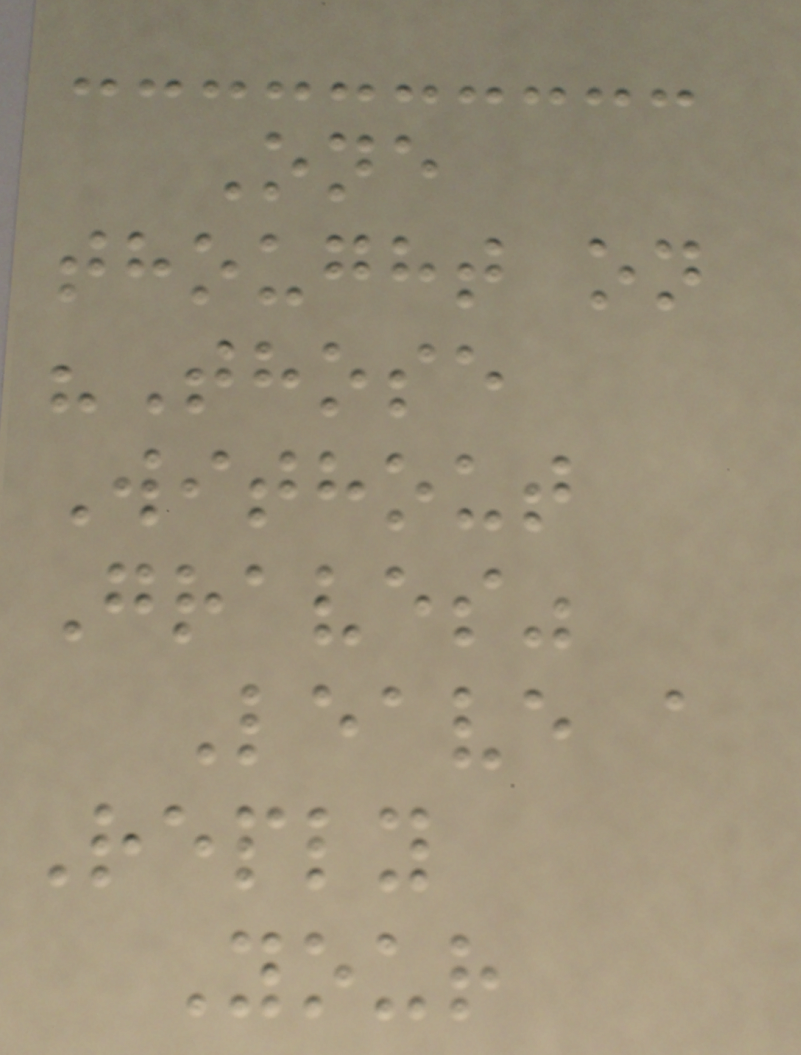One
thought on
"Those
Without
Graves"
Leave a
Reply
Your
